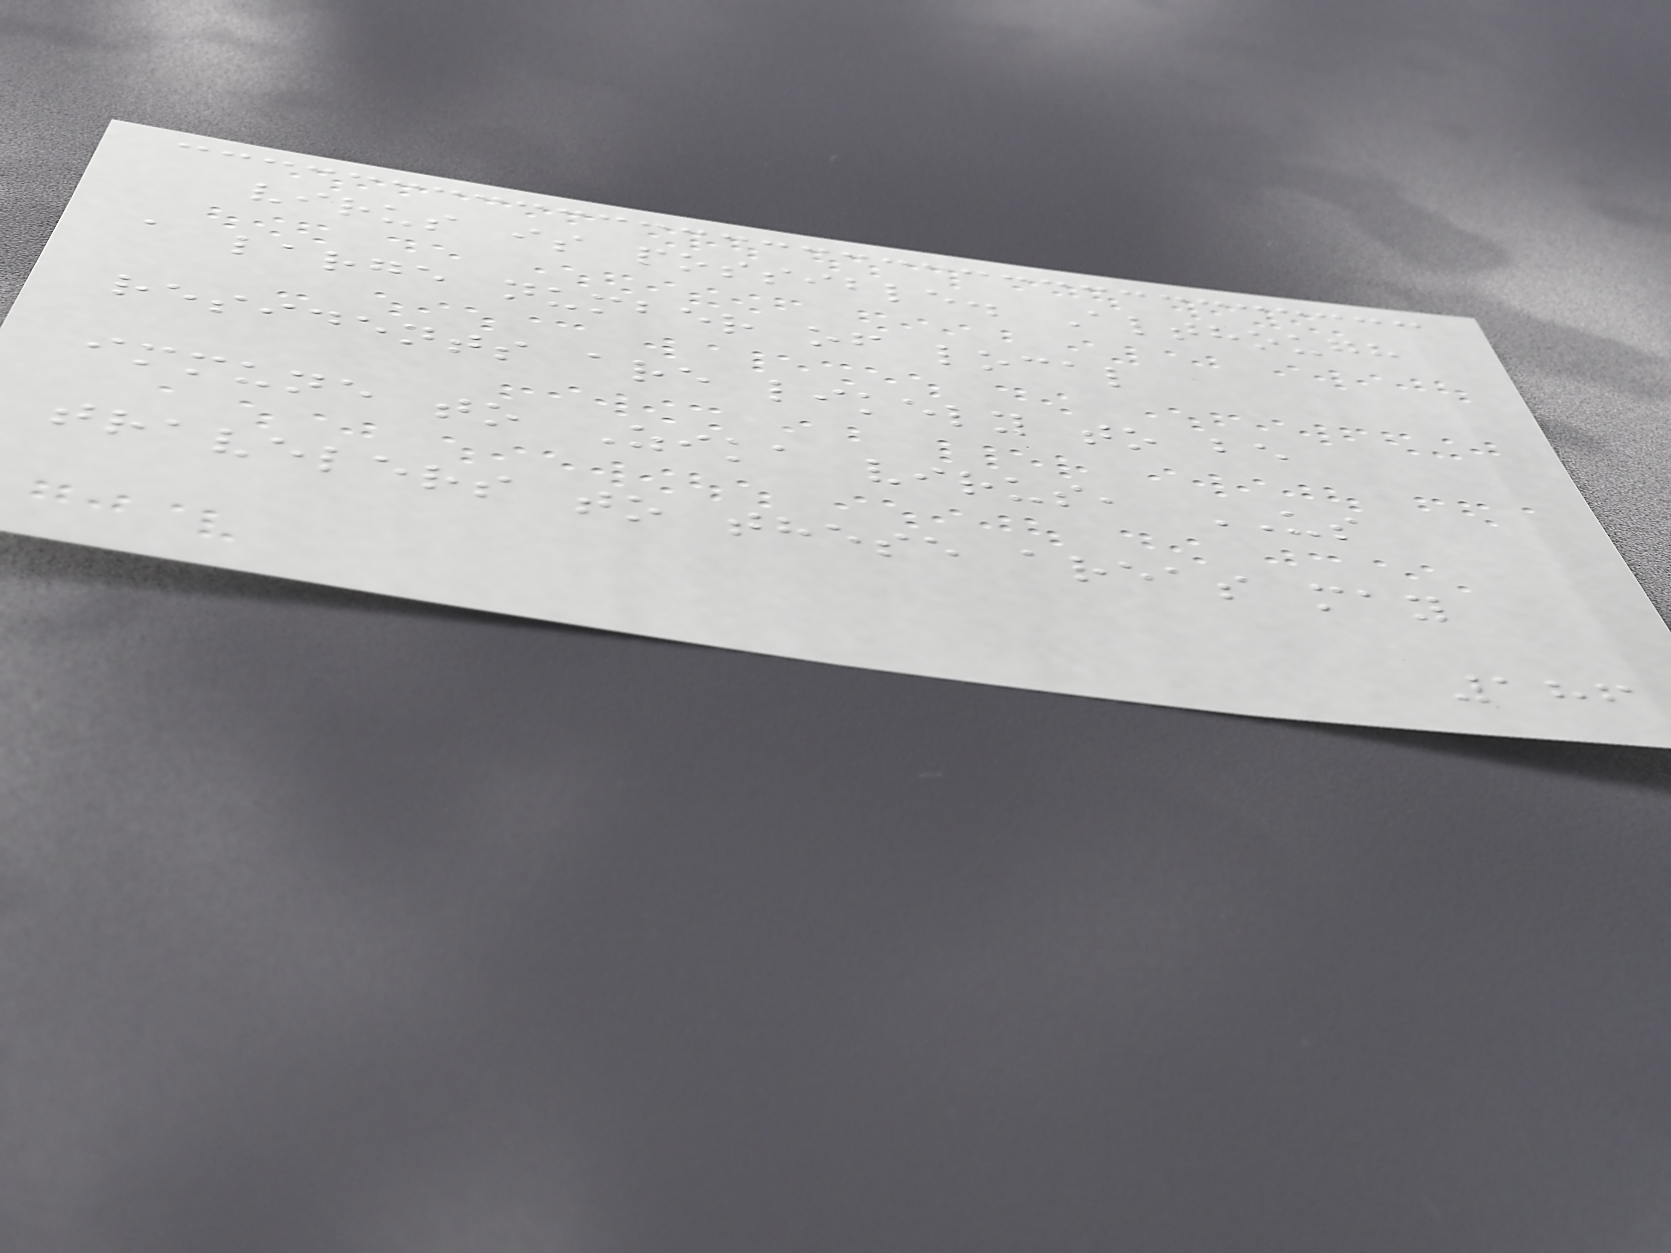virus is possible. Although
a large number of local
residents are likely to be
immune to Zika virus, US
travelers to these areas may
186
